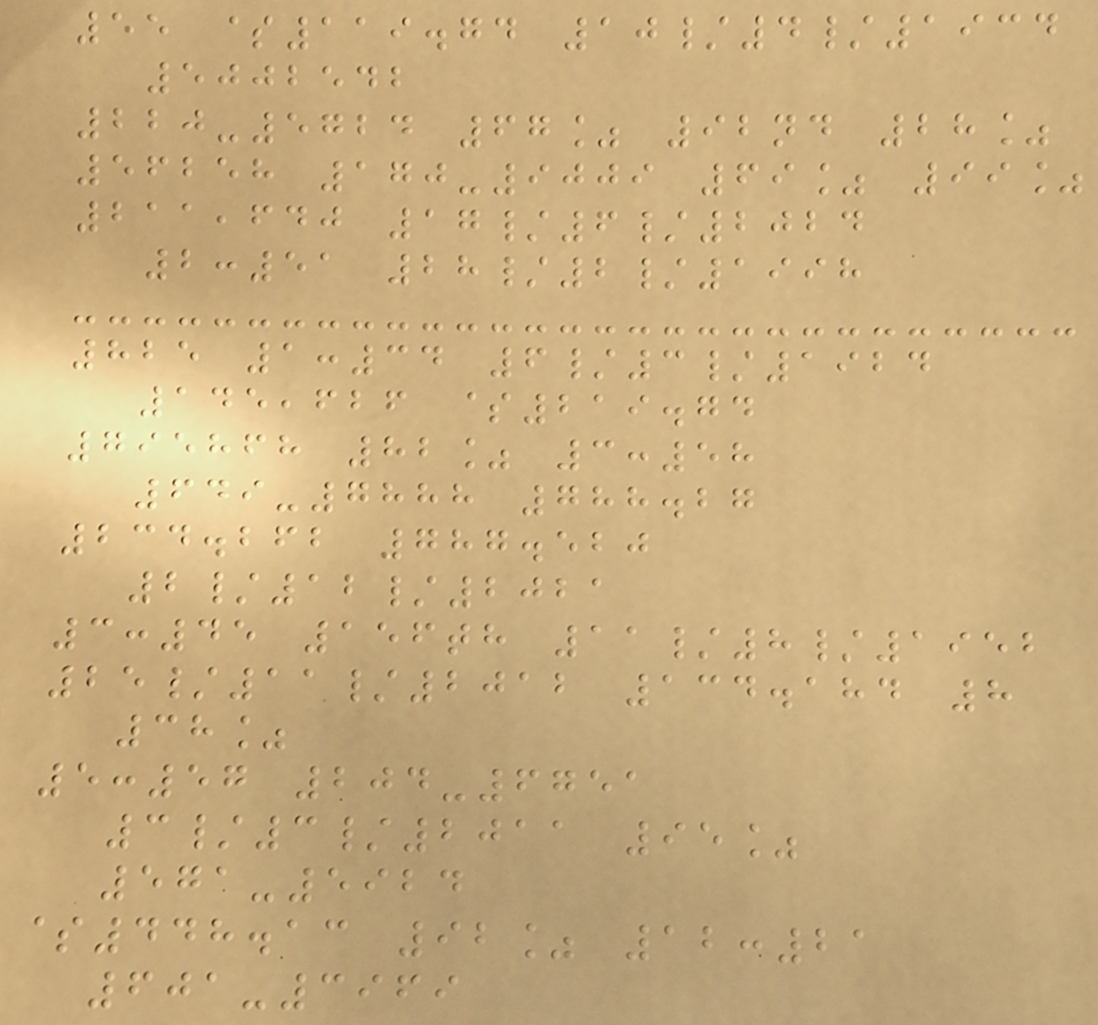55 $119.74 10/4/1934
5002542
220-5724 67% 92nd 28%
56258 170-9009 69% 99%
211,640 17/6/2024
2:51 28/2/1998
825 1:34 6/3/1924
145,626 $219.74
795868 82% 3:58
649-7888 788.27
234.262 787.520
2/12/2021
3:45 156th 11/8/1952
25/11/2012 134.184 8
38%
5:57 204-6751
3/3/2011 95%
571-5924
$448.13 92% 12:21
601-3969
